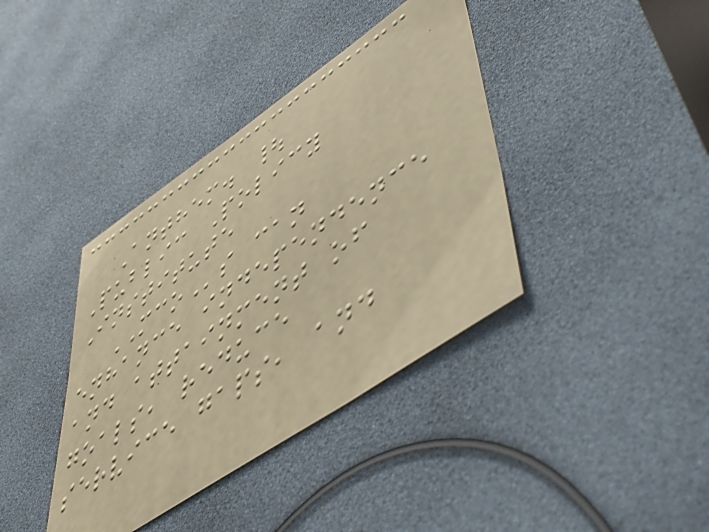Anthem. |
Public Policy
Institute
MCOs can
enhance independence
and attainment of
goals, reduce
service gaps, and
